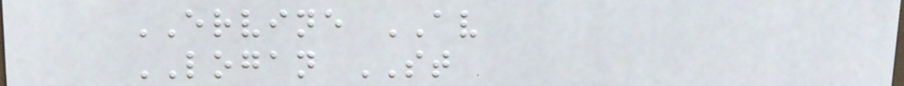ERVINE AV
LOGAN ST
